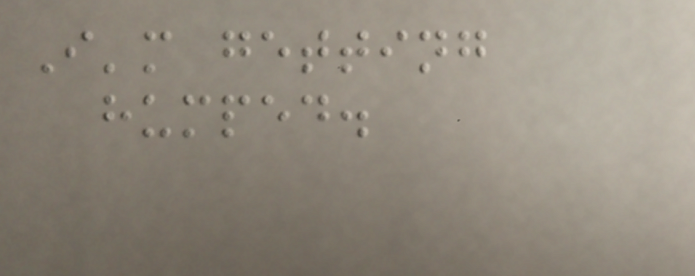I'm getting
humped.
